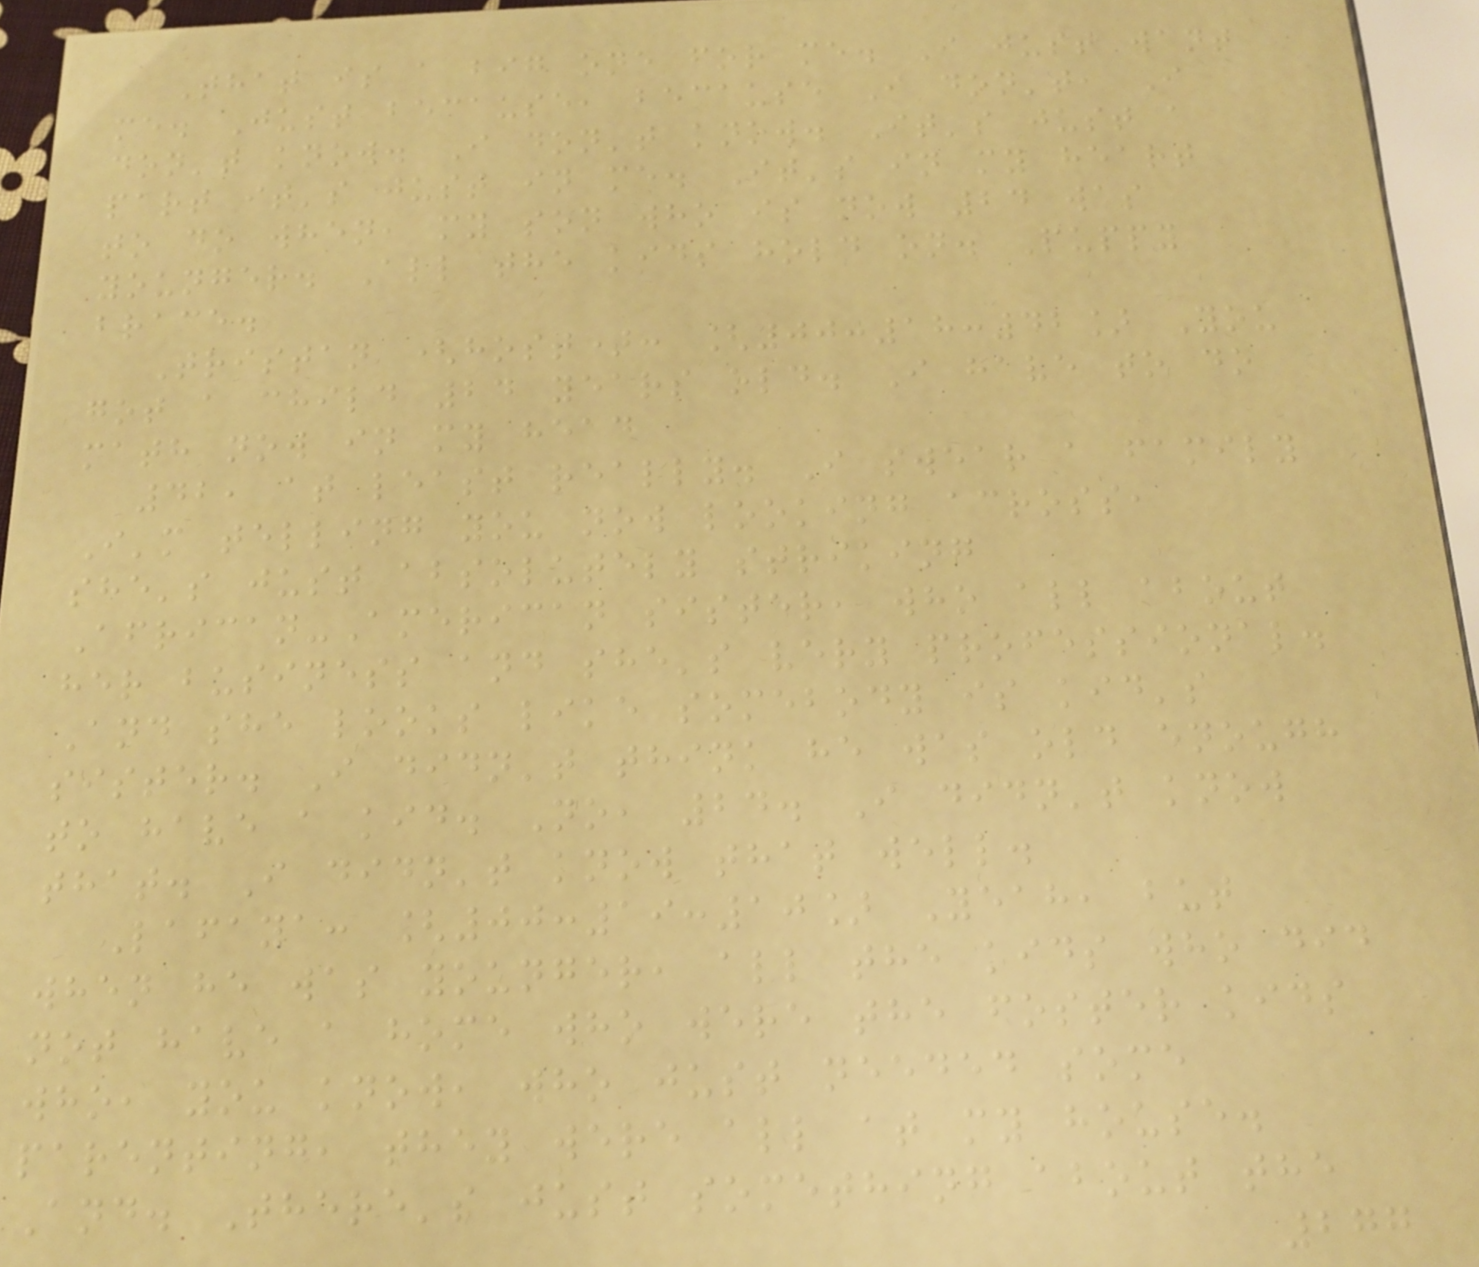That is a big one for me. I just want
me. Just because, because I don't, I
don't know. I don't know. It's just a
part it's just in me. It's in my heart
to do when, my son who is now 24 was
younger. All the kids hold on. Puppy
brace.
Tristan (host): [00:18:42] You
got a child 24 years old. I have to do
math now in my head
42, at least really. I swear a family
I'm telling you now looking across,
she's just absolutely striking
African-American sister, who all about
her business and she's very professional.
And she looks like somebody is kid's
sister. I didn't think he was old enough
to have a kid. No, 24. I didn't know
that. I didn't know that well.
Lafaya: [00:19:10] Yeah, but
when he was younger, all the kids who did
not have a home who were the foster kids
who, you know, who just needed some
parenting, they were all at my house.
And. There's just something about the
277
